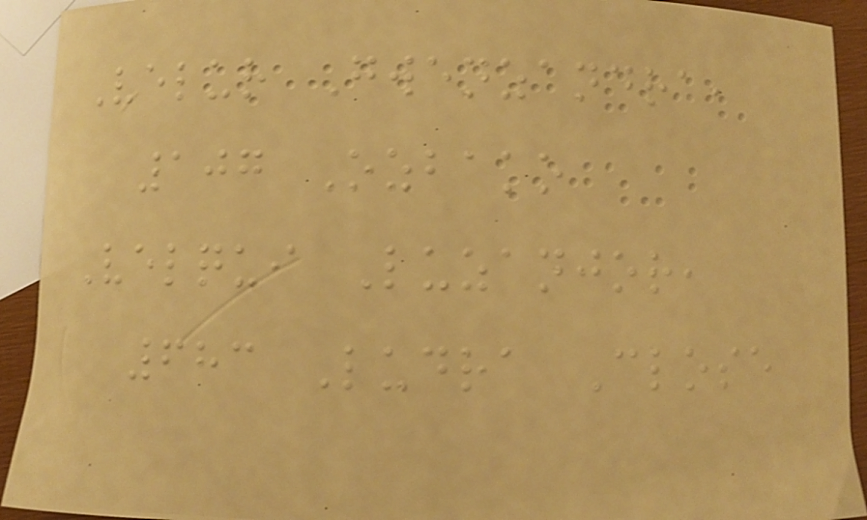Velur Gwenzandra,
107 Ozbako
Velqui Luzanjor,
683 Ludra Close
